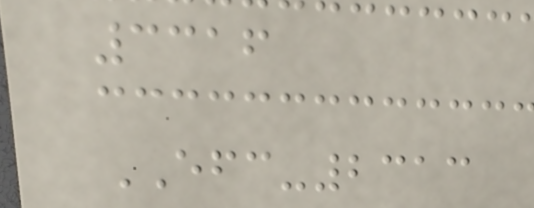3316
EFC-2313
